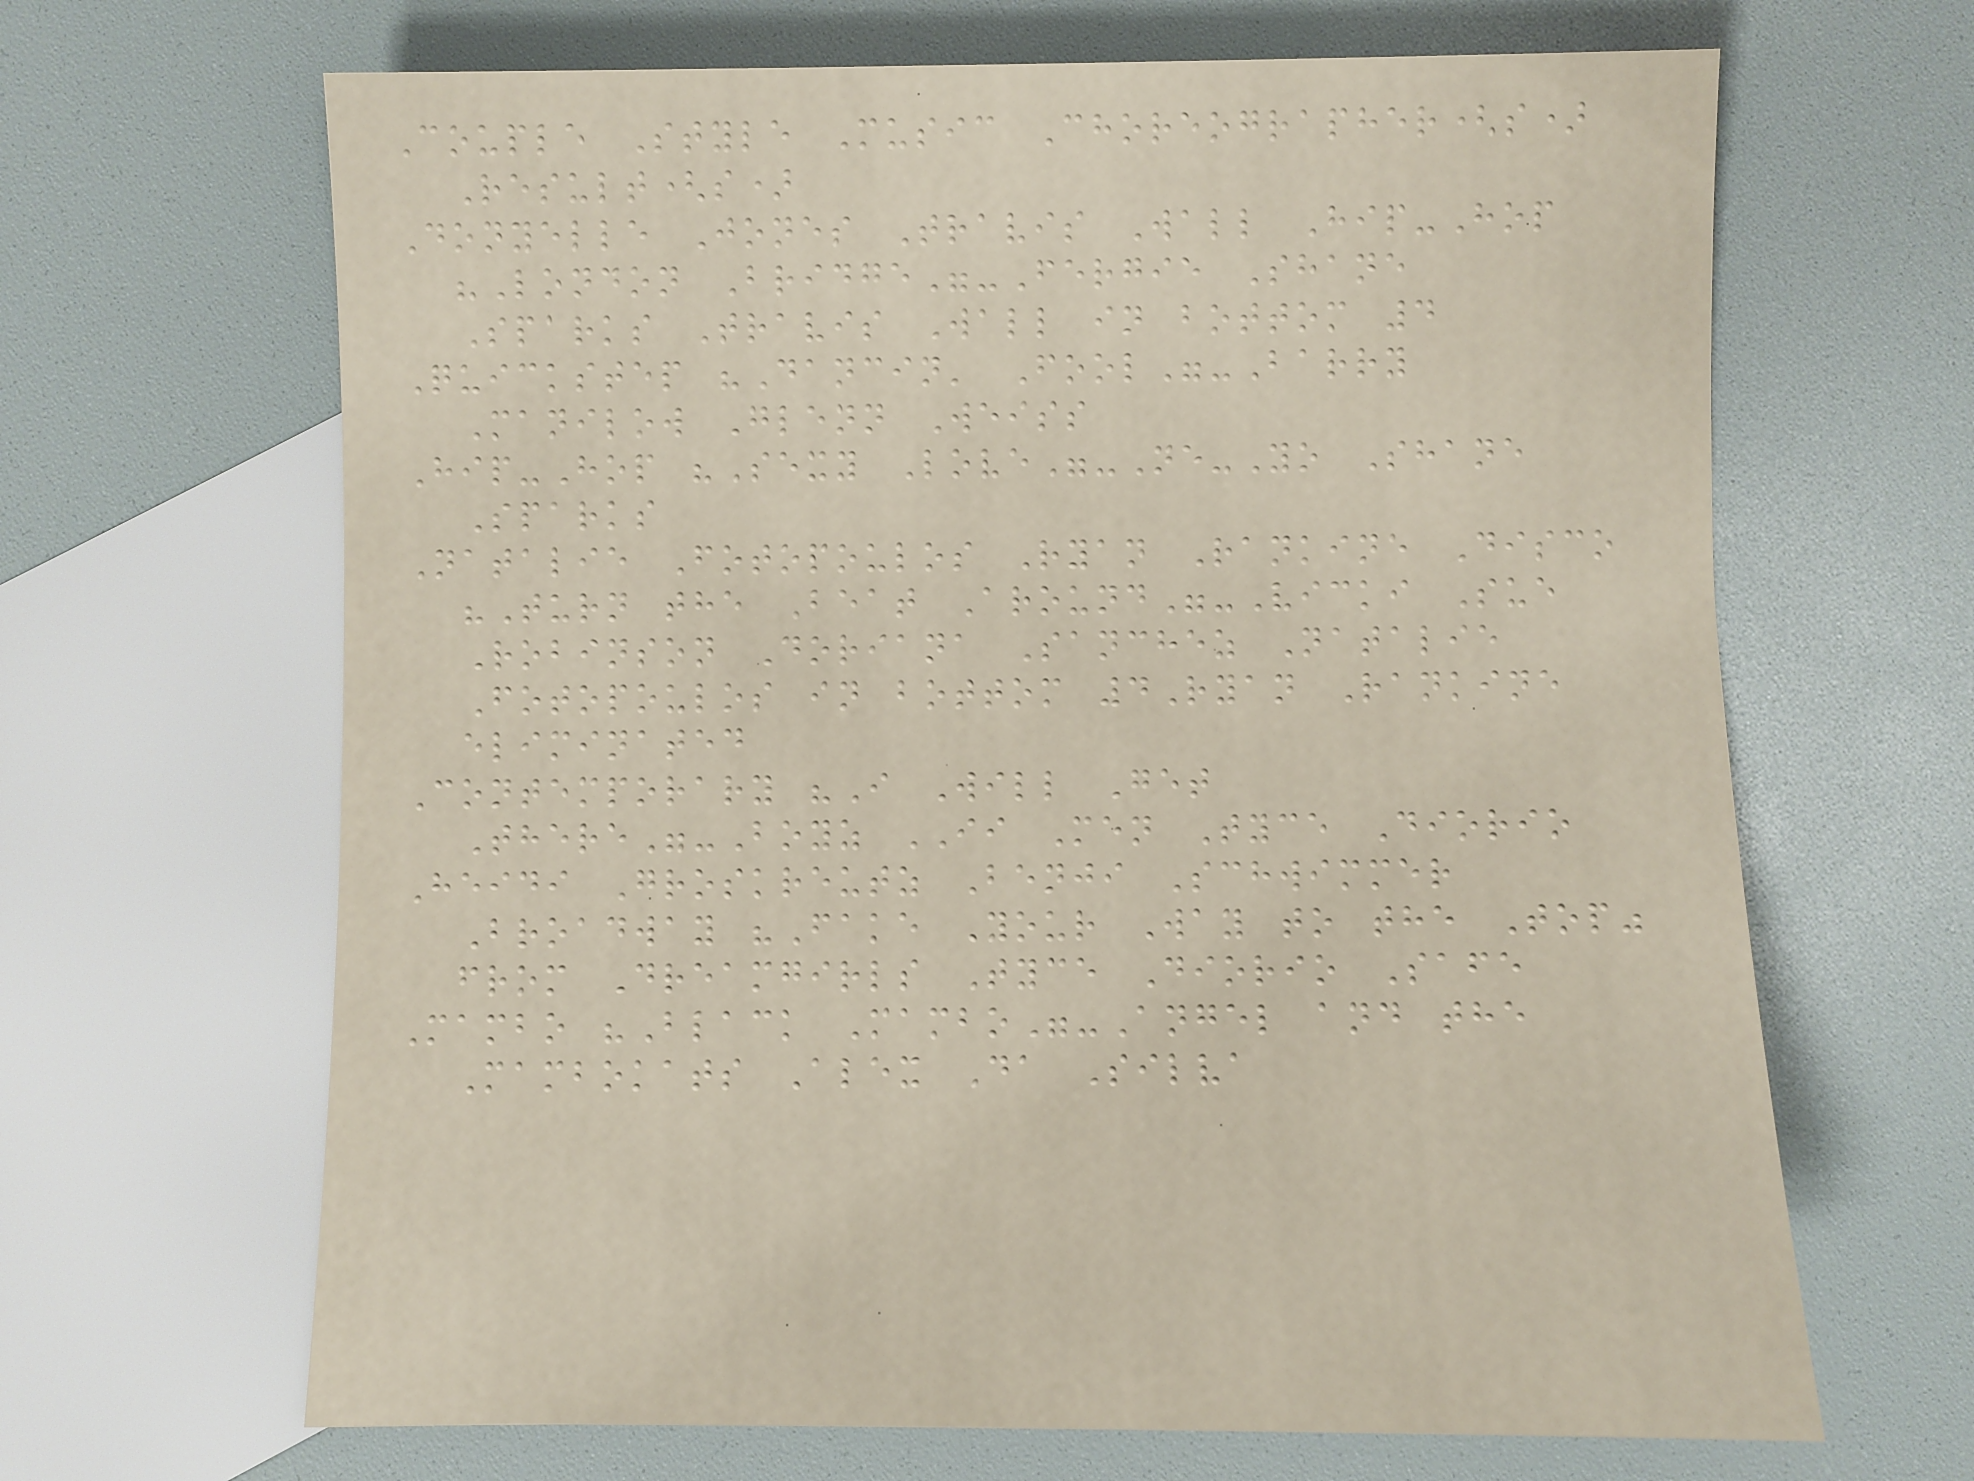Couple Style Music Choreographer(s)
Result(s)
Donyelle Jones Travis Wall Hip-Hop
"London Bridge"-Fergie Shane
Sparks Travis Wall in bottom 4
Quickstep "Dancin' Fool"-Barry
Manilow Glenn Weiss
Hip-Hop "Sexy Love"-Ne-Yo Shane
Sparks
Natalie Fotopoulos Ryan Rankine Disco
"Turn the Beat Around"-Vicki Sue
Robinson Doriana Sanchez Natalie
Fotopoulos in bottom 4Ryan Rankine
eliminated
Contemporary "I Will Get
There"-Boyz II Men Tyce Diorio
Heidi Groskreutz Benji Schwimmer
Broadway "Fake Your Way to the Top"
from Dreamgirls Tyce Diorio Safe
Mambo "Black Mambo"-Angel and the
Mambokats Alex Da Silva
